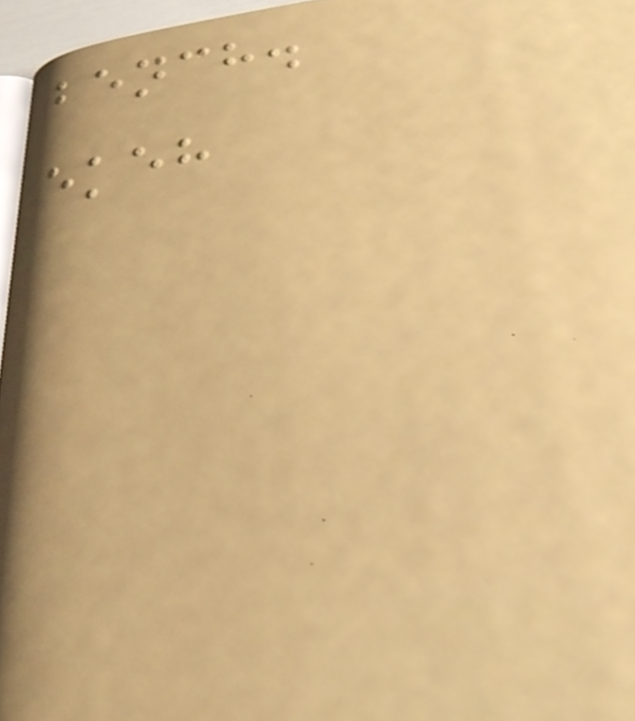bench.
ekeh
